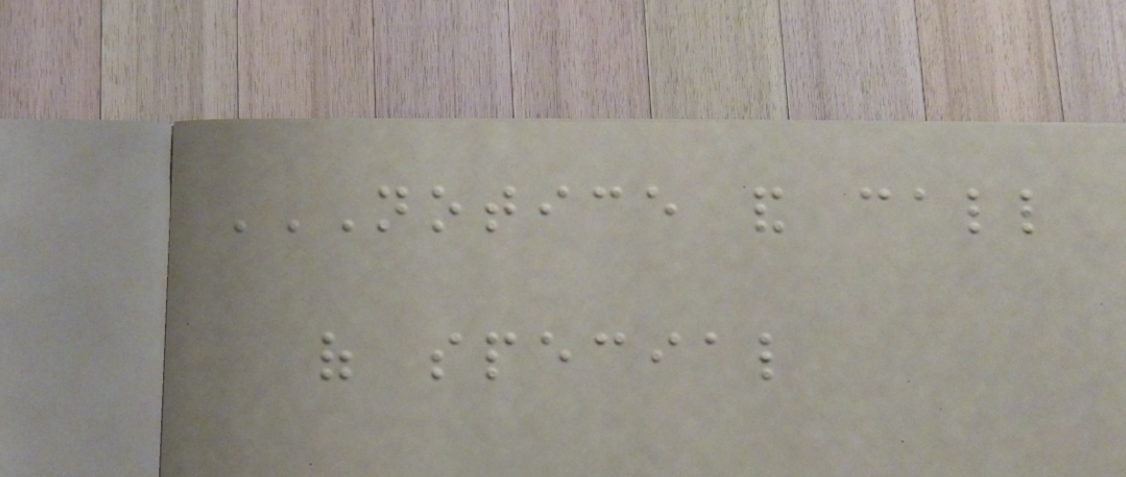NOTICE AND CALL
OF SPECIAL
